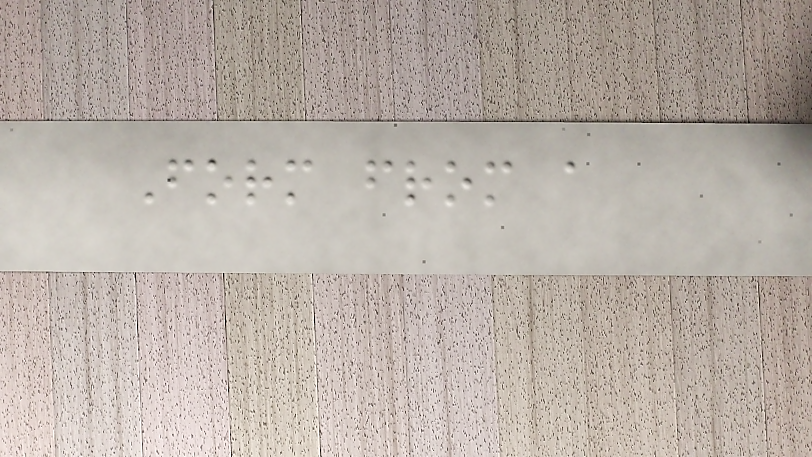Form from a
